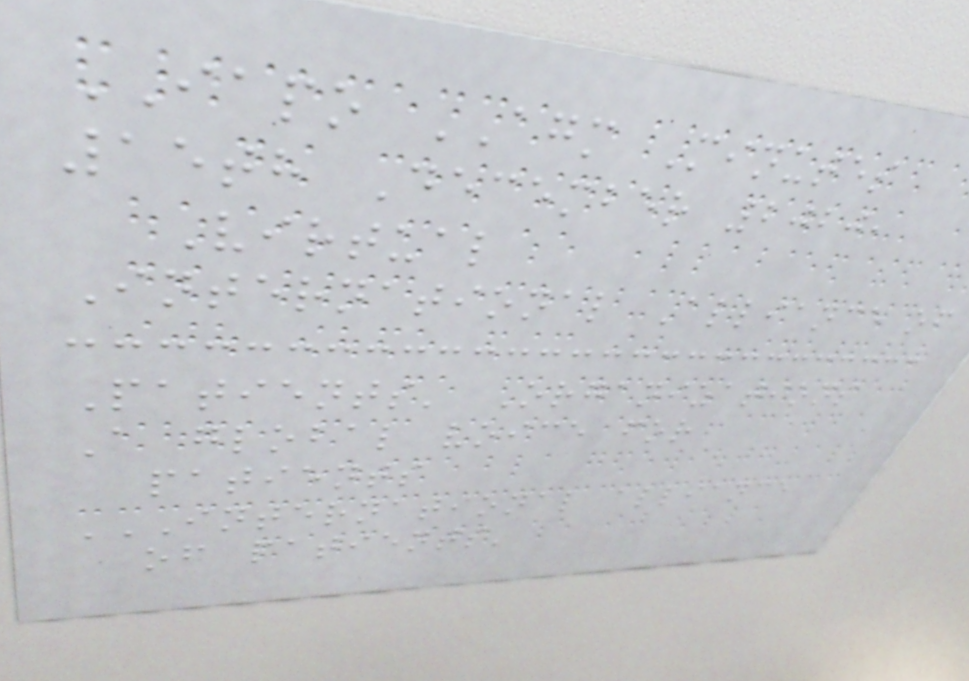IAPO AGM Minutes
15th December 2020,
Virtual
International Alliance of
Patients' Organizations
A global voice for
patients
INTERNATIONAL ALLIANCE
OF PATIENTS'
